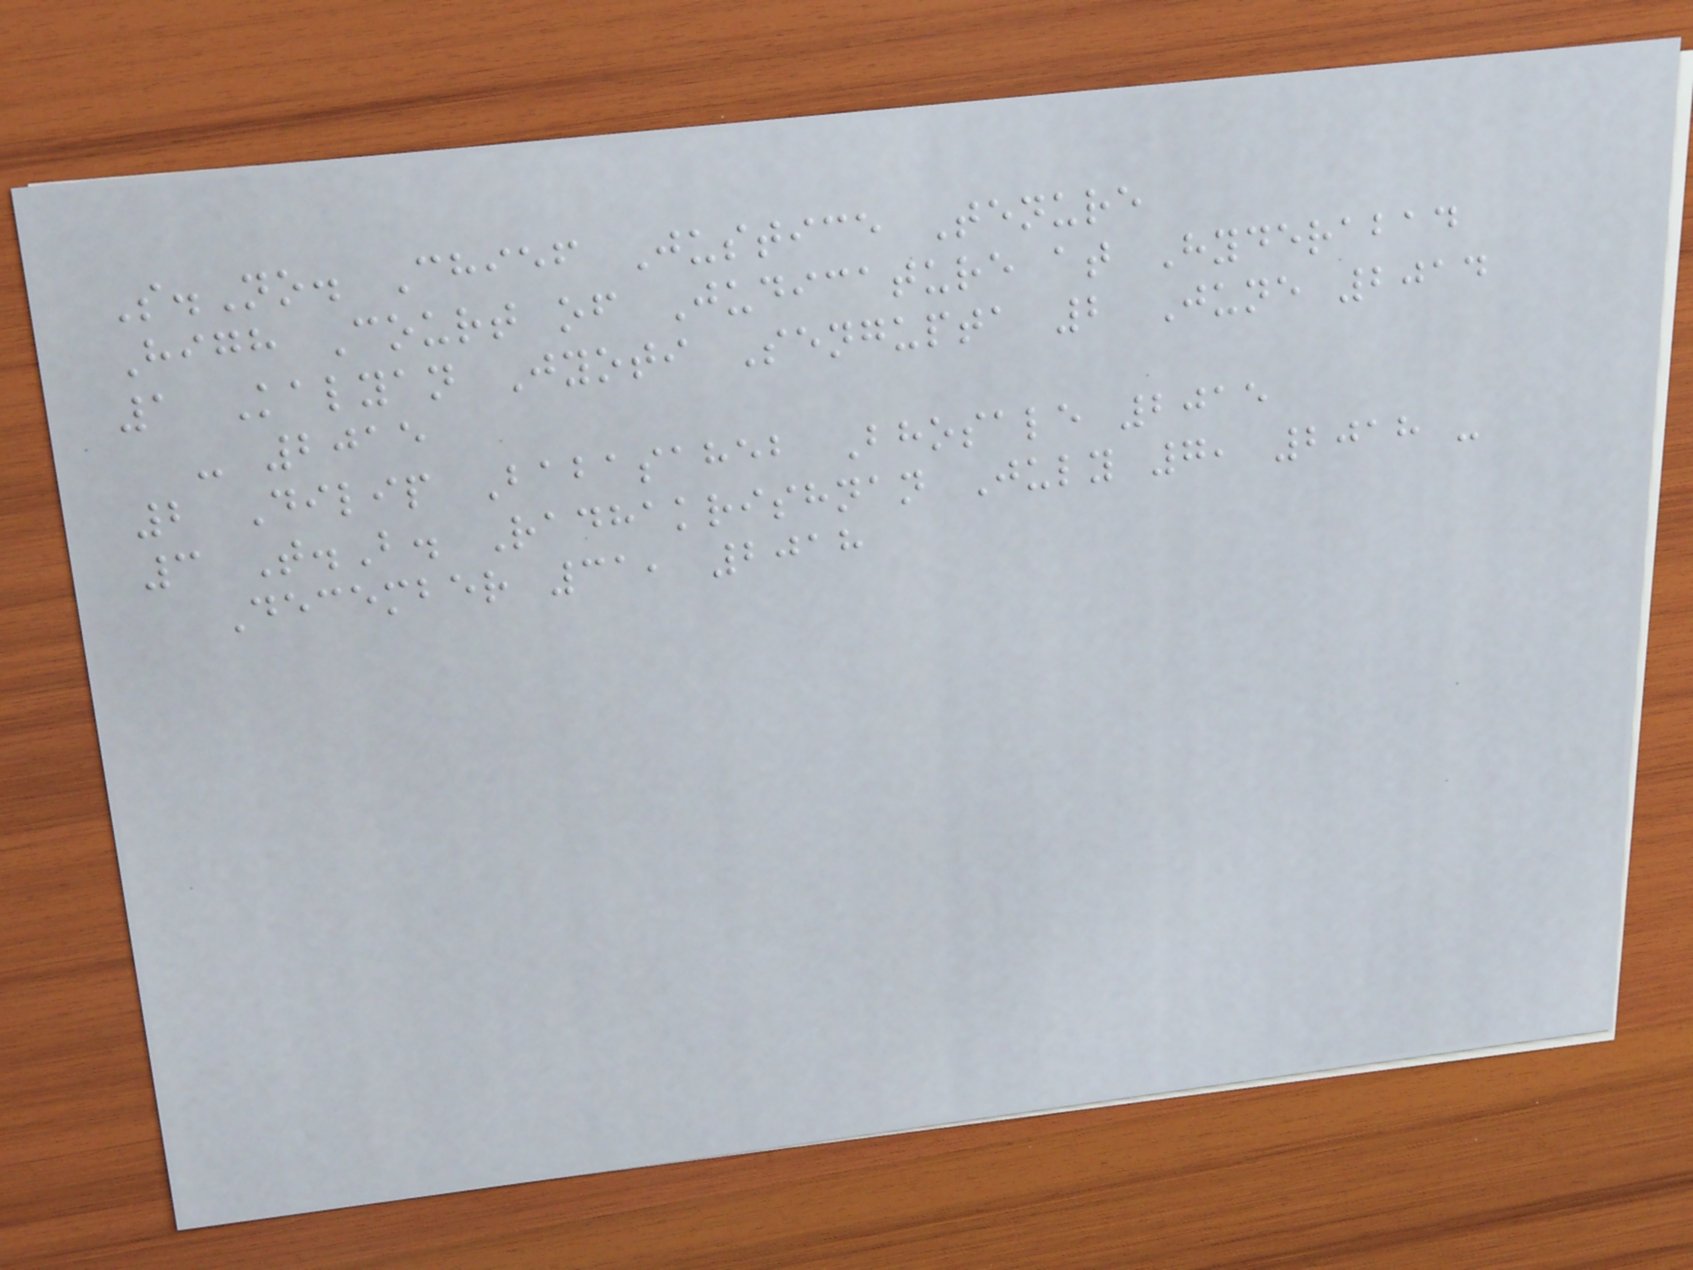S.No. Chief Justice Tenure
High Court of Judicature at Hyderabad
1 Kalyan Jyoti Sengupta 2 June 2014
- 2015
2 Dilip Babasaheb Bhosale 2015
3 T.B. Radhakrishnan July 7, 2018 -
December 31, 2018
